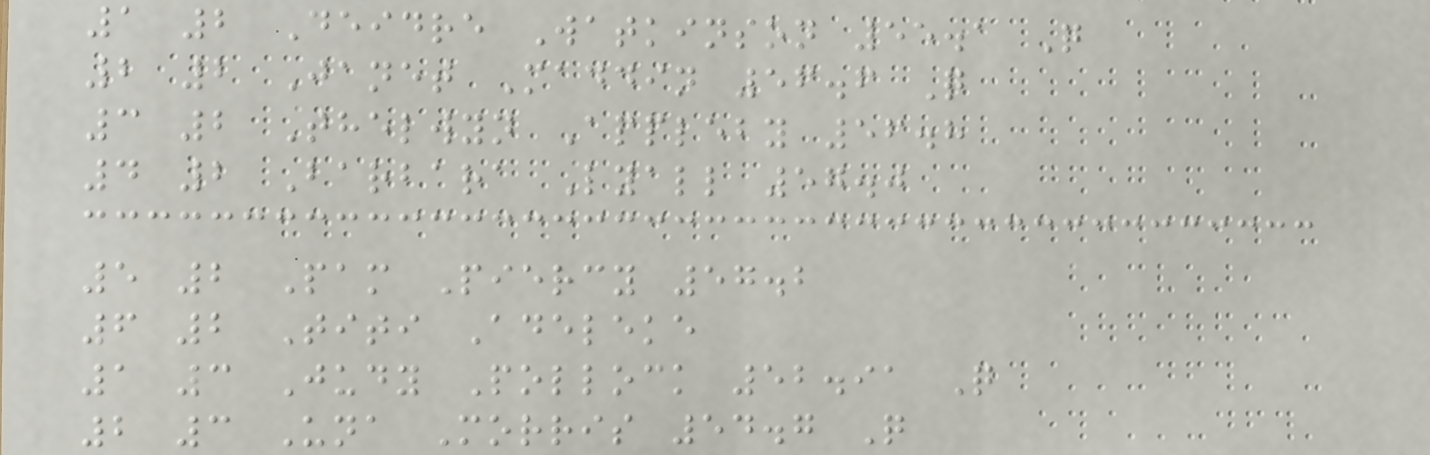1 2 Deidre Watkinson 55.1 Q
2 2 Janet Maddin 56.6 Q
3 2 Thelwyn Appleby 56.8
4 2 Barbara Lyall 57.0
5 2 Pam Piercy 57.2
6 2 Titi Adeleke
1 3 Judy Pollock 52.91 Q
2 3 Una Morris 54.7 Q
